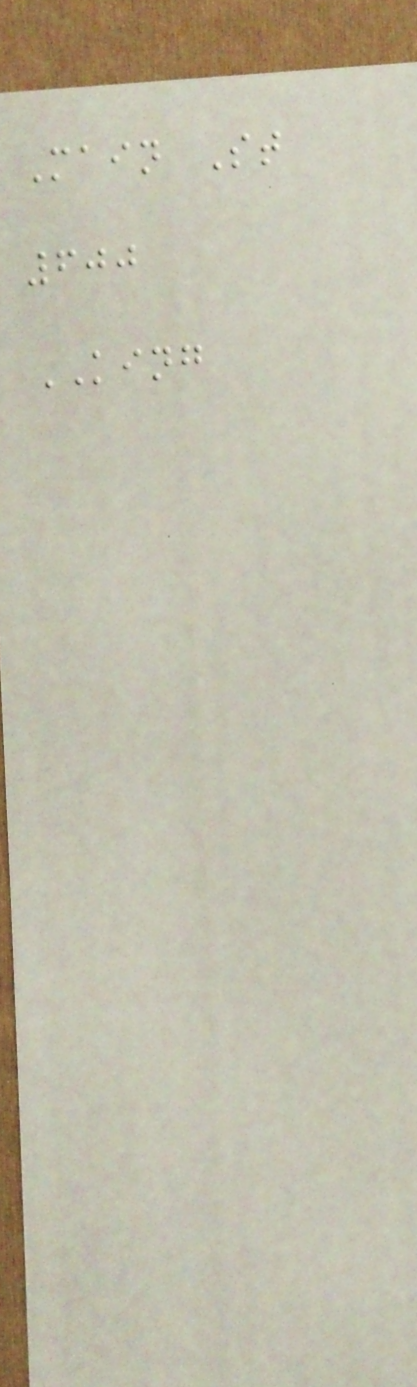Main St
600
KING
